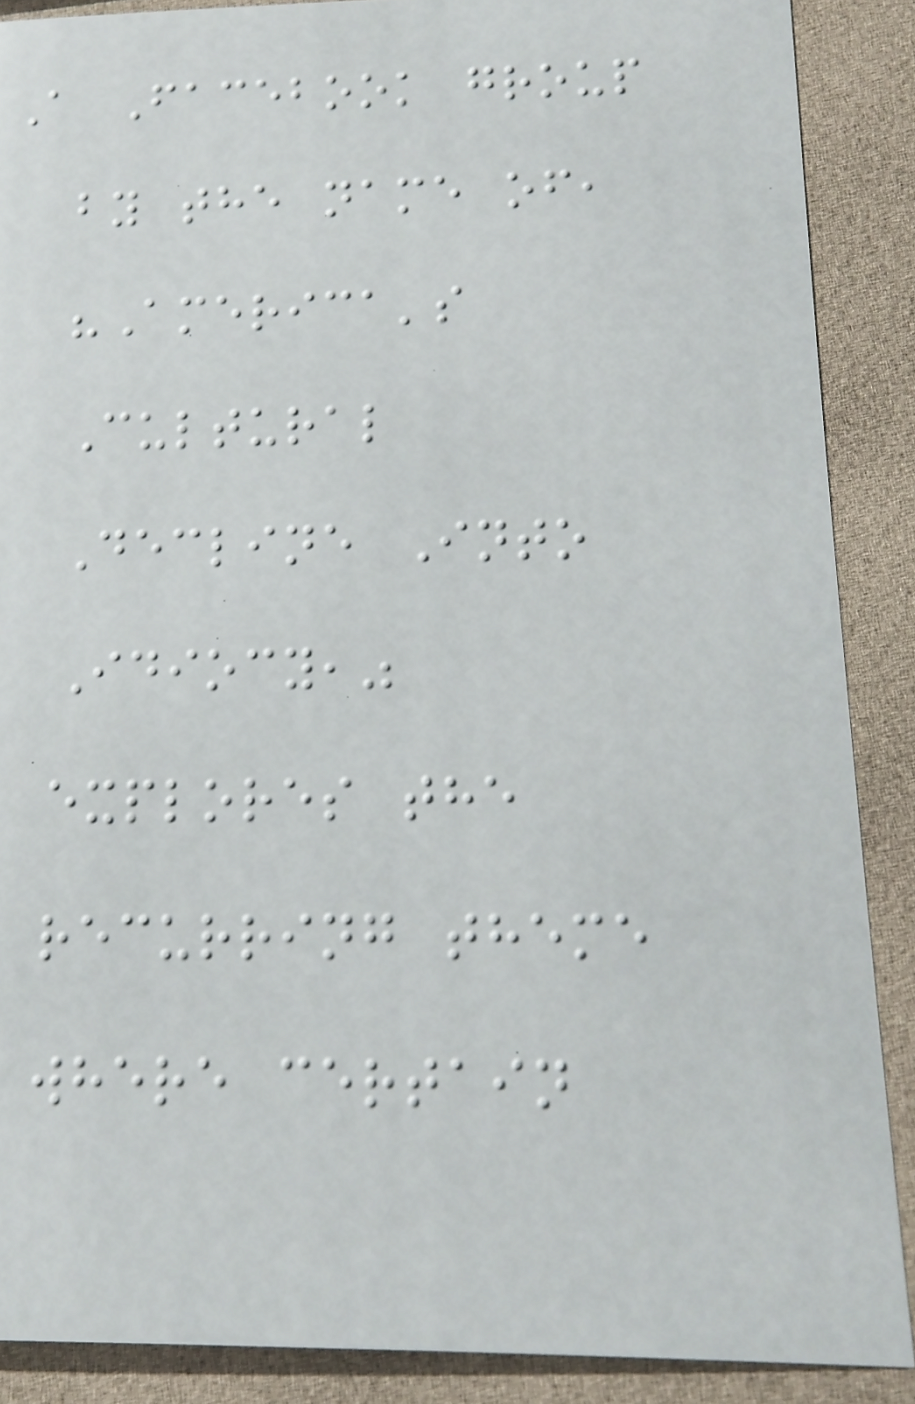A Facebook group
by the name of,
"America's
Cultural
Decline Into
Idiocy,"
explores the
recurring theme
where certain
